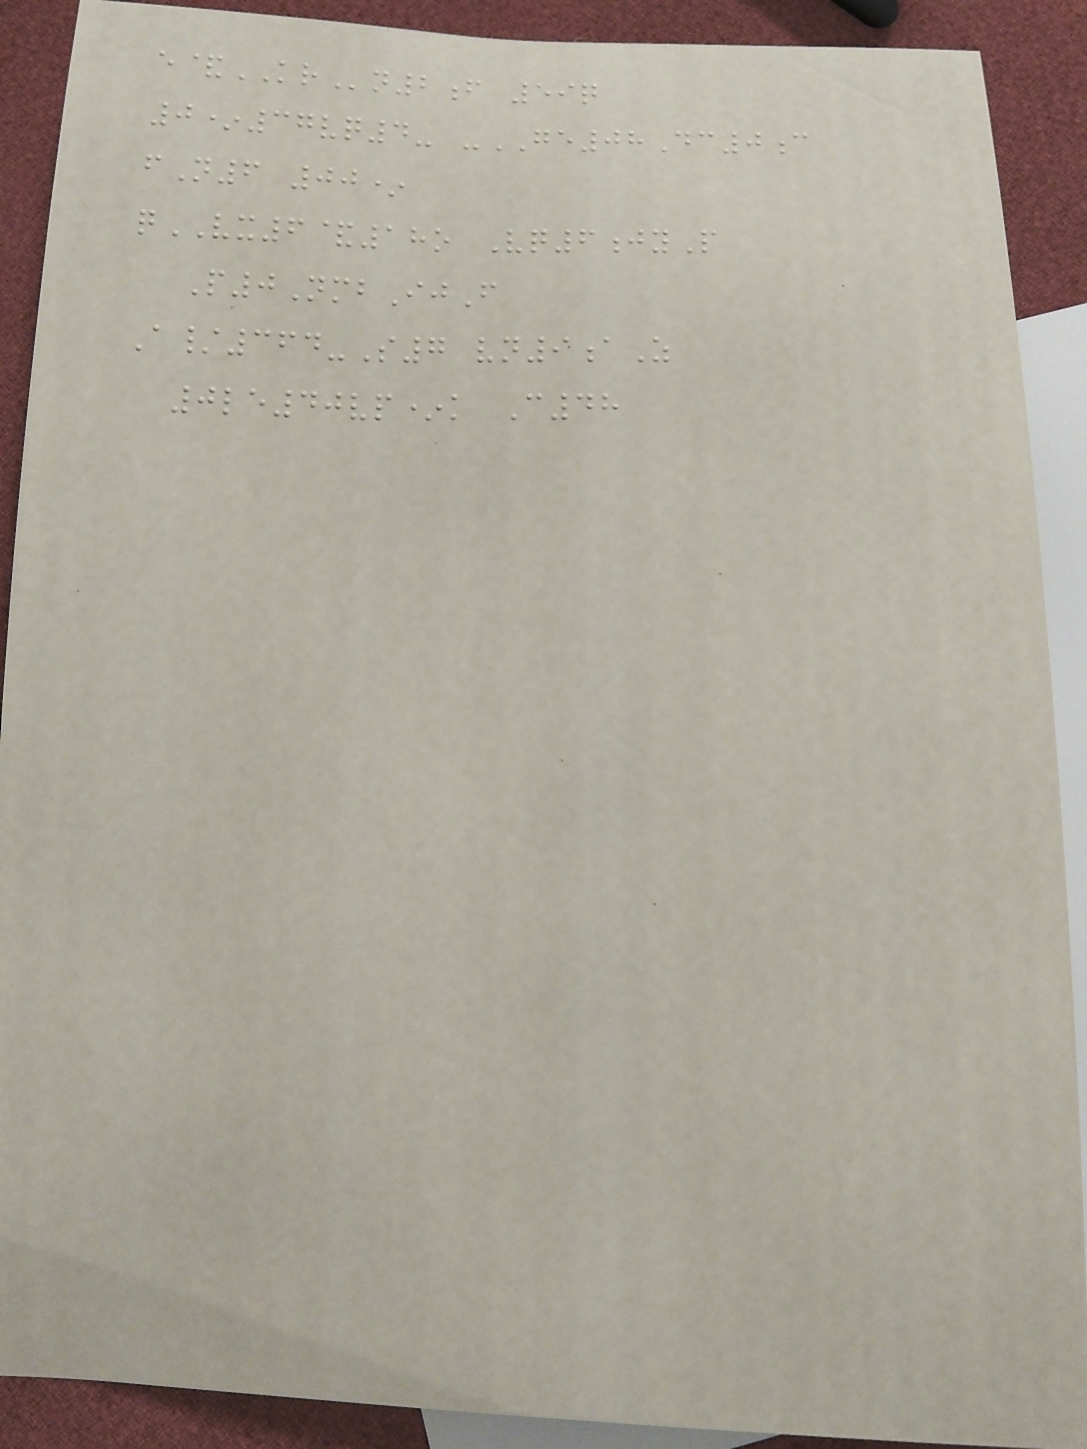e&KRn2f 59q
0*37vq4- -GE08Dc0c
fN6 00*
qVX6&18o Vq6jyP
P0NmbIjF
A/364-S7 vn9aZ
0le40vp*k C48
